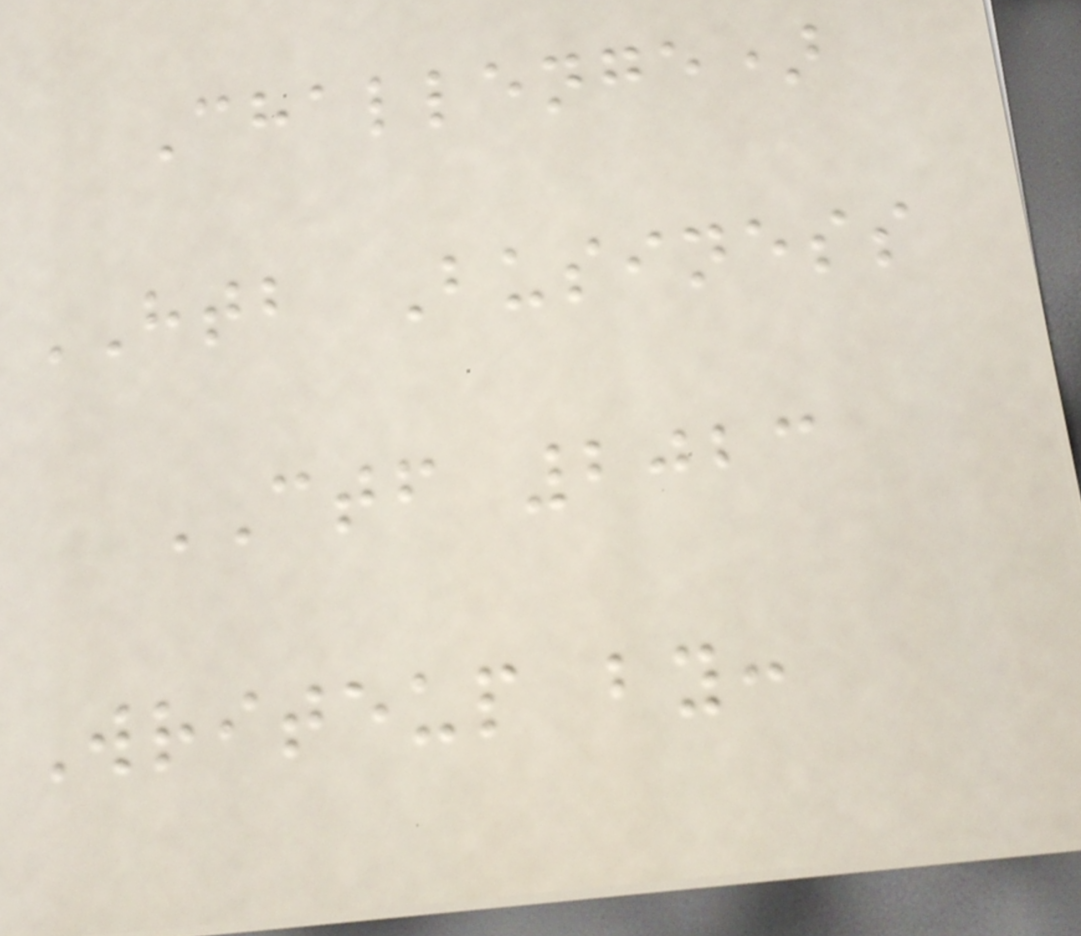Challenge)
HTB Business
CTF 2023
Writeup by:
